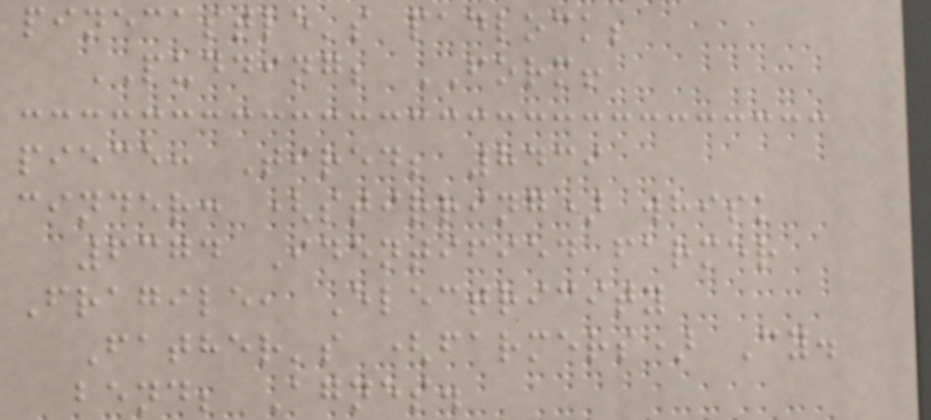pinecastle's padlock;
PUDDING; FORM!
piece: Tired; 8439
cinder: (stirring) whisk
6374 Identified farmer
Fragile, Electricity
Father's (farmers) Cy.
bend; Agnes.
